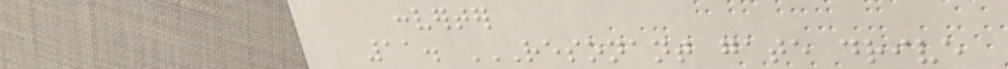converter
11. RESONANT GATE DRIVE
